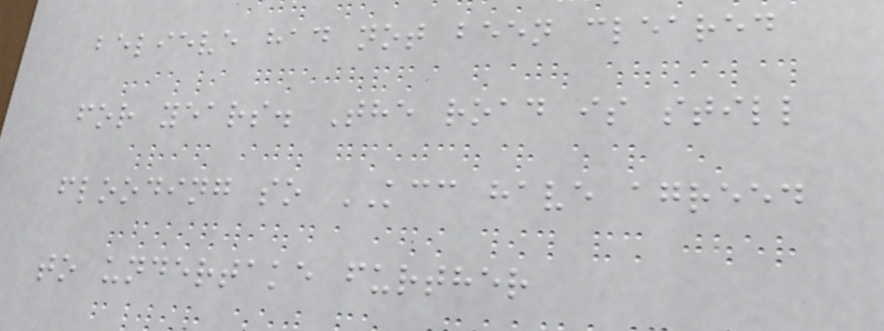believe had not been cleared
for years. The road is still
flooding so KCC have agreed
to undertake further
